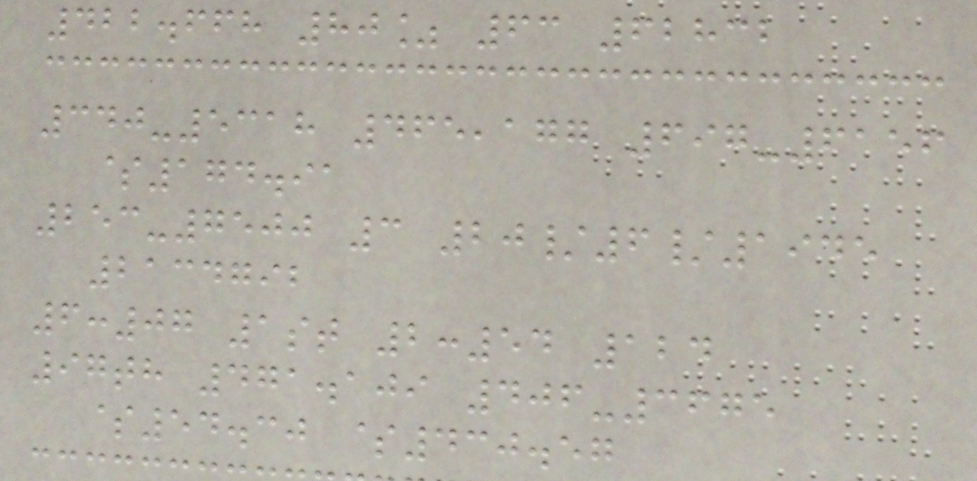422.668 80% 63 62832
340-5318 465,177 697-6156
$174.91
253-7500 3 20/6/1945
2134792
6:07 1st 2:54 124
97th 471.109 406-3675
$54.30 $430.57
